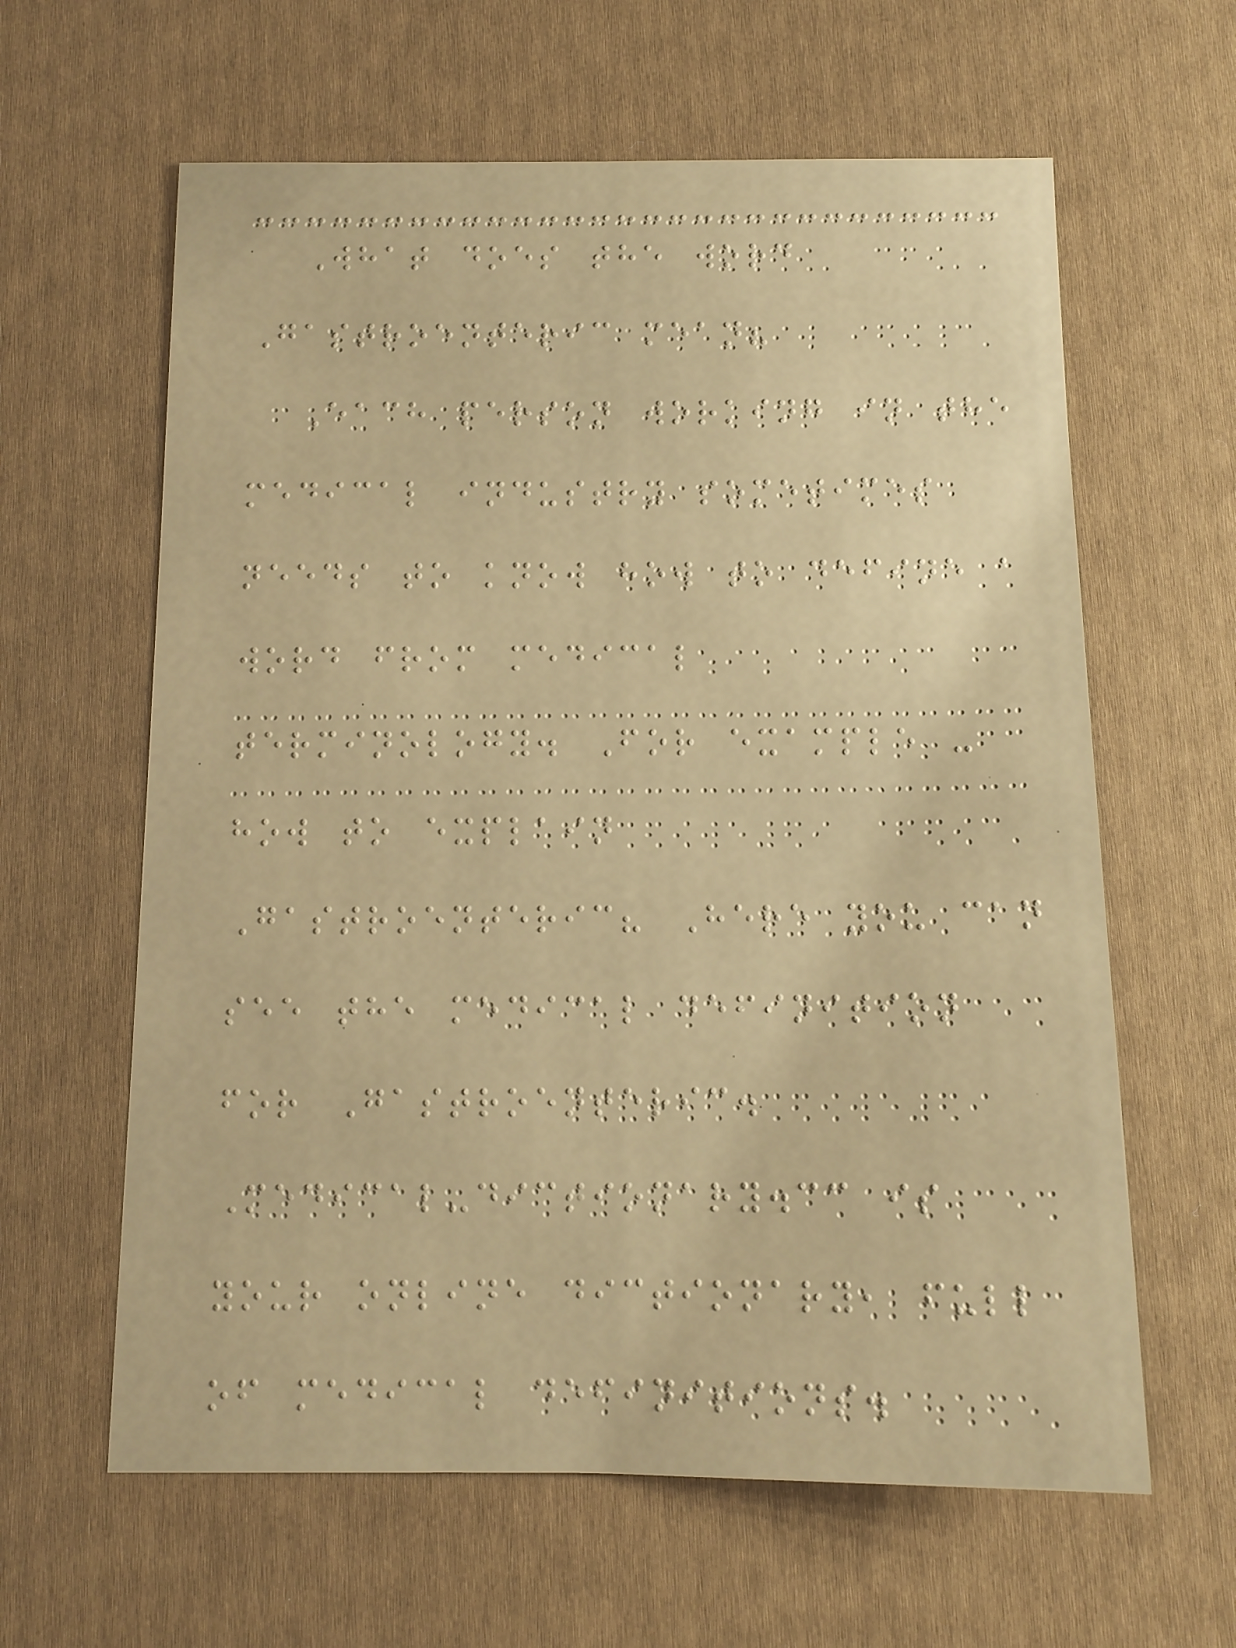What does the word
Gastroenteric mean?
Each person working in the
medical industry sometimes
needs to know how to define a
word from medical
terminology. For example -
how to explain
Gastroenteric? Here you can
see the medical definition
for Gastroenteric.
Medical-dictionary.cc is
your online dictionary, full
of medical definitions.
